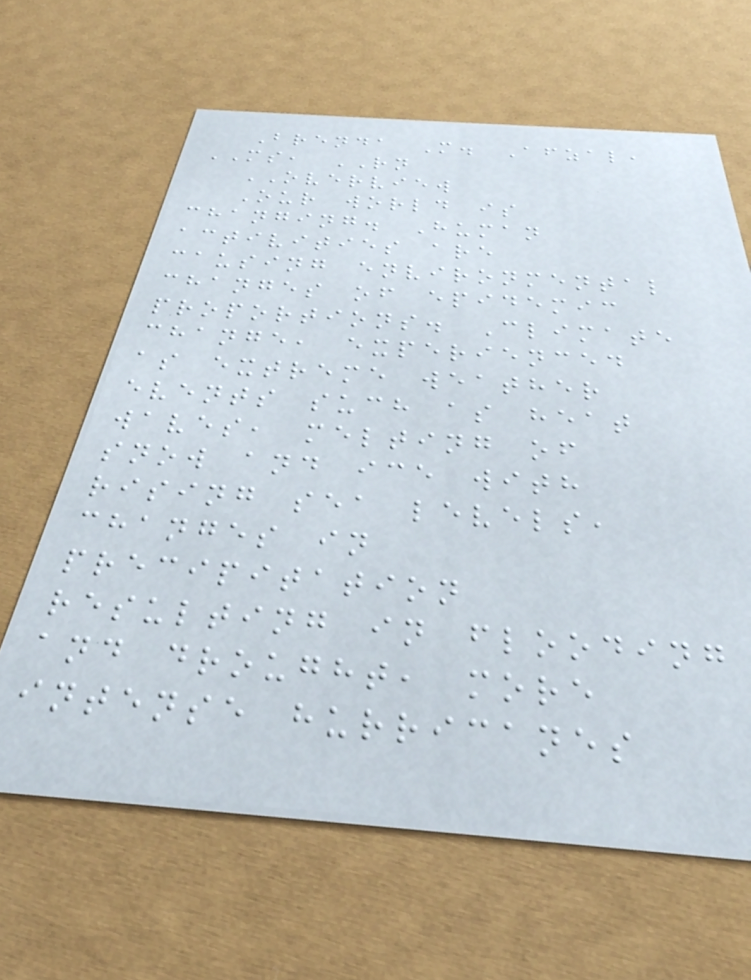Brenda M. Afzal,
MS, RN
OVERVIEW
Our world is
changing. Human
activities are
causing environmental
changes of epidemic
proportions. Climate
change, experienced
as extreme weather
events such as heat
waves, melting of
snow and ice with
rising sea levels,
changes in
precipitation
resulting in flooding
and drought, more
intense hurricanes
